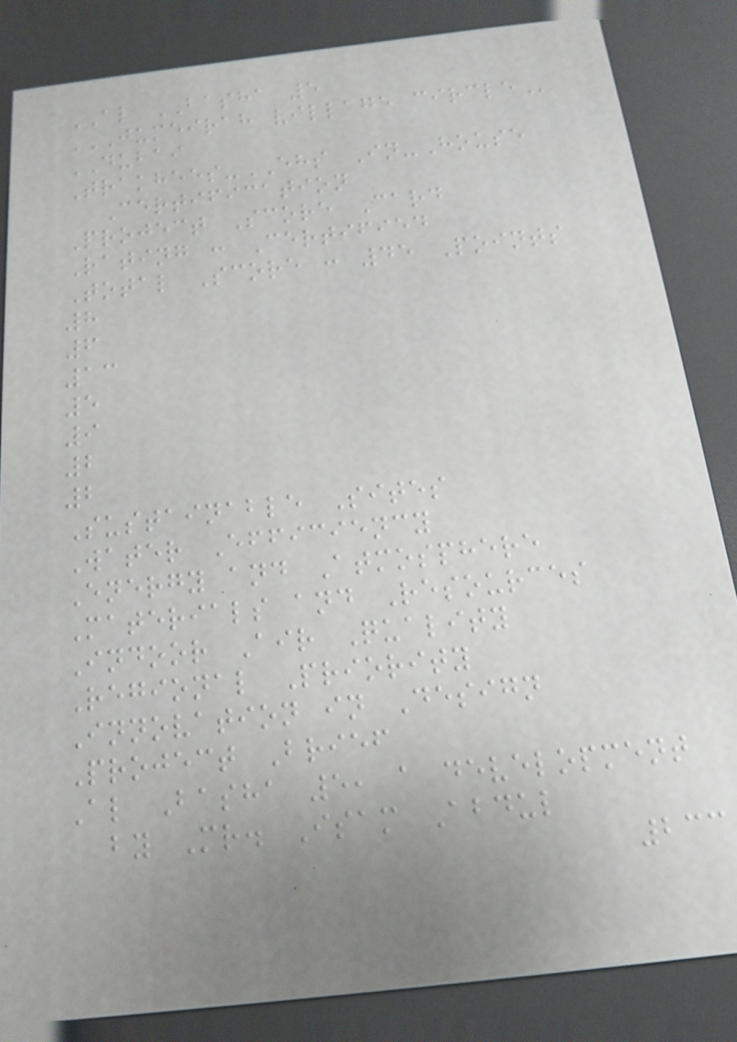AL BASHA 5
JUMEIRAH VILLAGE CIRCLE
DUBAI
Trakhees-EHS In-House
Certification
Project Score Card
Rating : Certified
Total Score : 45 Points
8
6
13
5
9
2
2
Sustainable Sites
Water Efficiency
Energy and Atmosphere
Materials and Resources
Indoor Air Quality
Regional Priority
Innovation in Design
Project Brief
Al Basha 5, a development
by Mr. Isam Abdul
233
